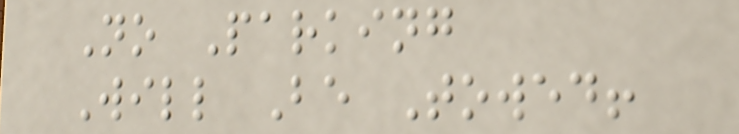No Parking
Will Be Towed!
